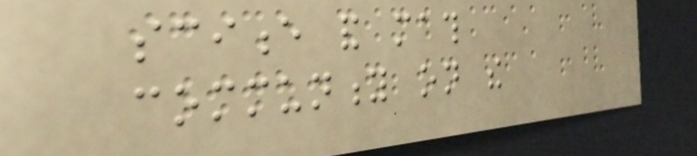science and math
community on the
